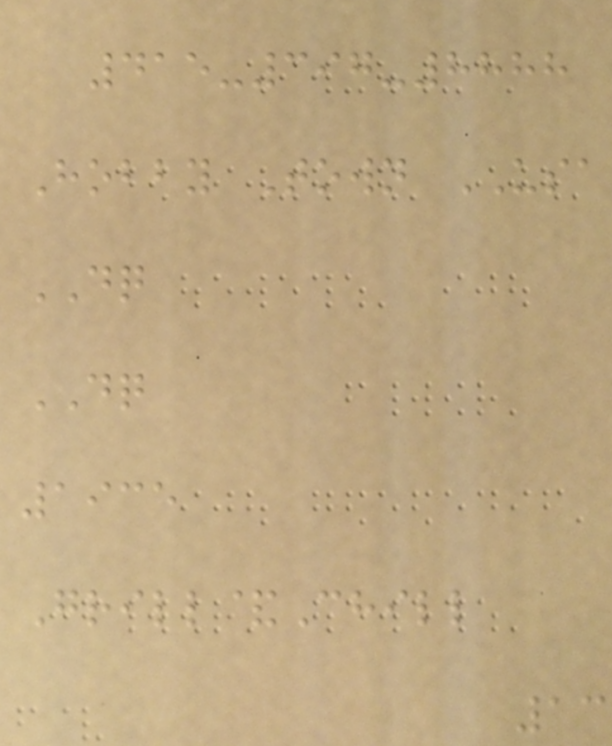415-397-8888
Hobby Town USA
DQ
DQ
1935
Grill&Chill
13
